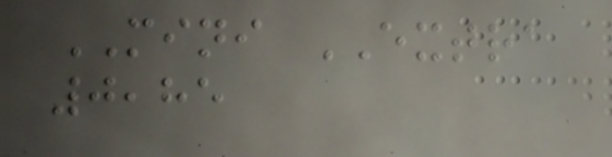MINI EXTRA
0,85
